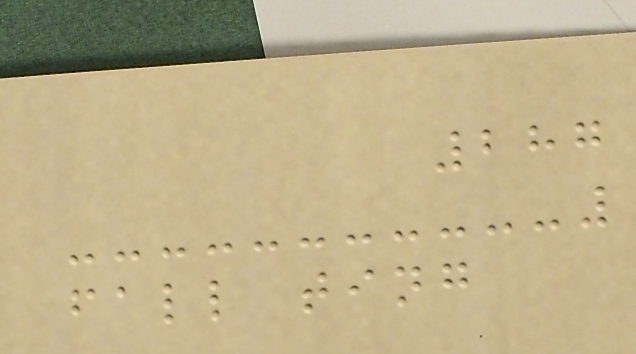287
fall ting
